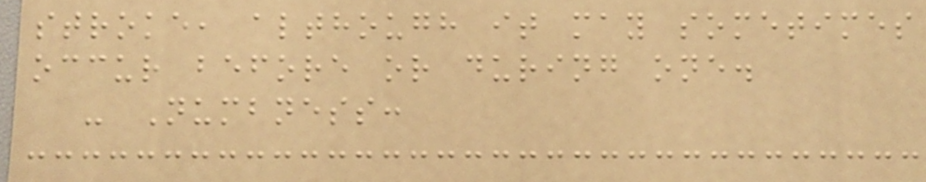stroke, although it may sometimes
occur before or during one.
- Numbness:
